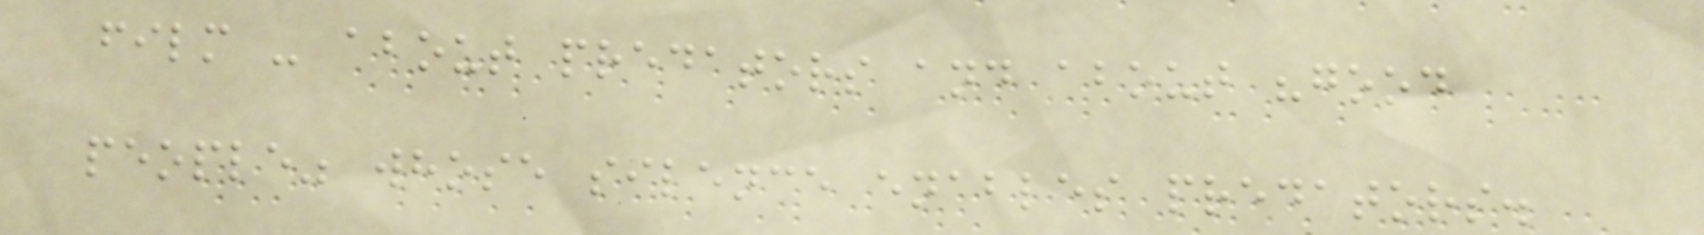film - about predators and about "good
people" whose silence enables predators.
